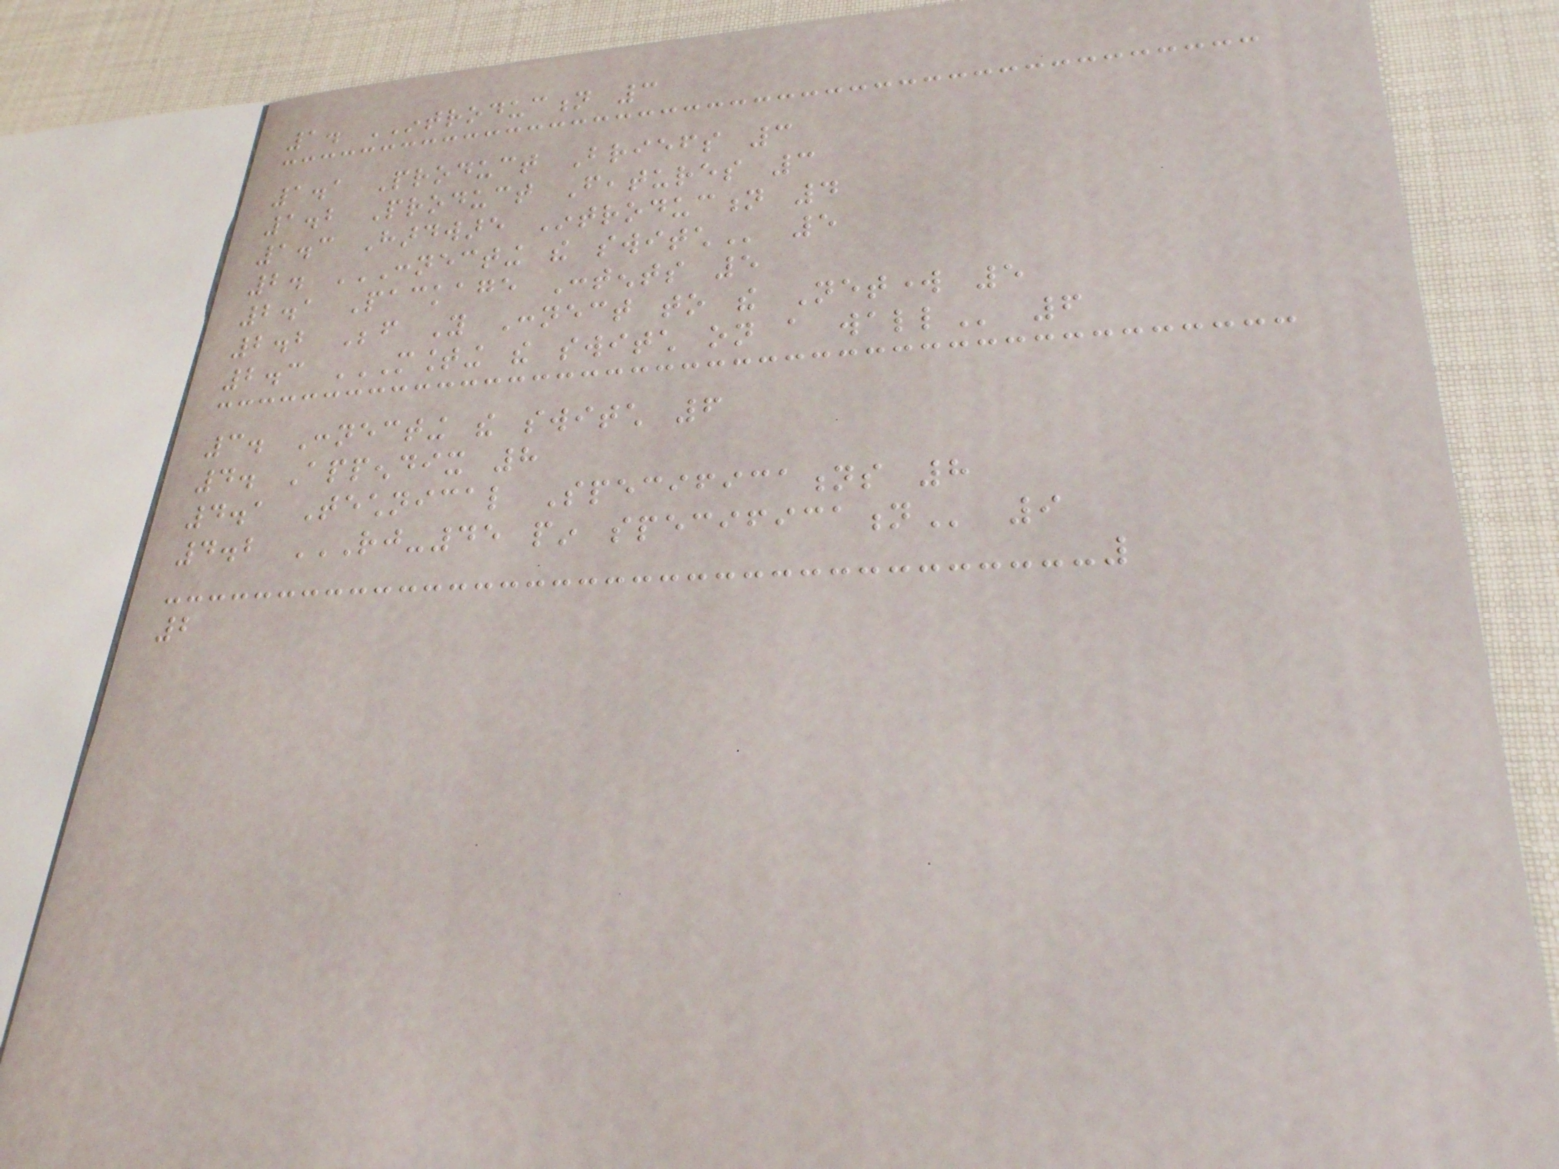1. INTRODUCTION 3
1.1 Product Briefs 3
1.2 Product Features 3
1.3 Hardware Introduction 4
2. CONNECTING THE SWITCH 5
2.1 Package Contents 5
2.2 Before You Connect to the Network 5
2.3 MOUNTING THE SWITCH ON A WALL 6
3. Connecting the switch 6
4. Appendix 8
4.1 Technical Specifications 8
4.2 RJ-45 PIN SPECIFICATION 9
2
